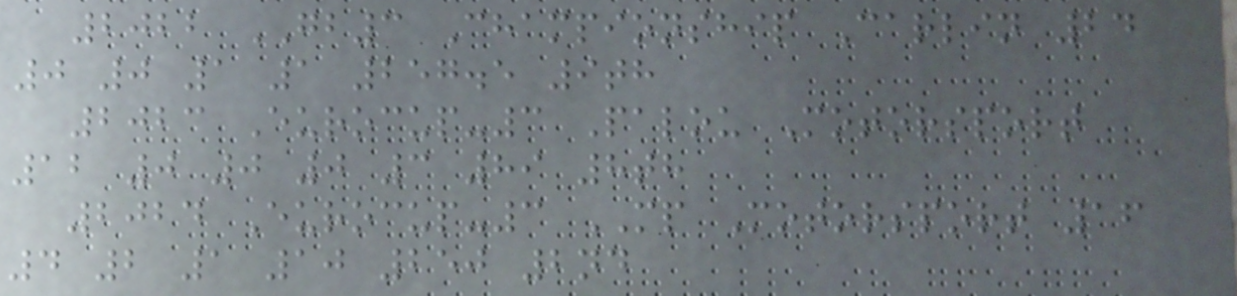2022 GB3 Championship Carlin 24
0 0 1 1 257.5 9th
2023 Eurocup-3 Palou Motorsport
12 0 0 0 3 89 8th
2024 Eurocup-3 MP Motorsport 16
4 2 1 10 250 2nd
